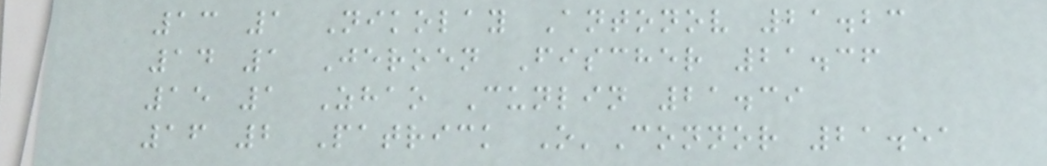13 1 Nikolay Antonov 21.23
14 1 Jeroen Fischer 21.36
15 1 Zhao Cunlin 21.39
16 2 Patrick O'Connor 21.51
